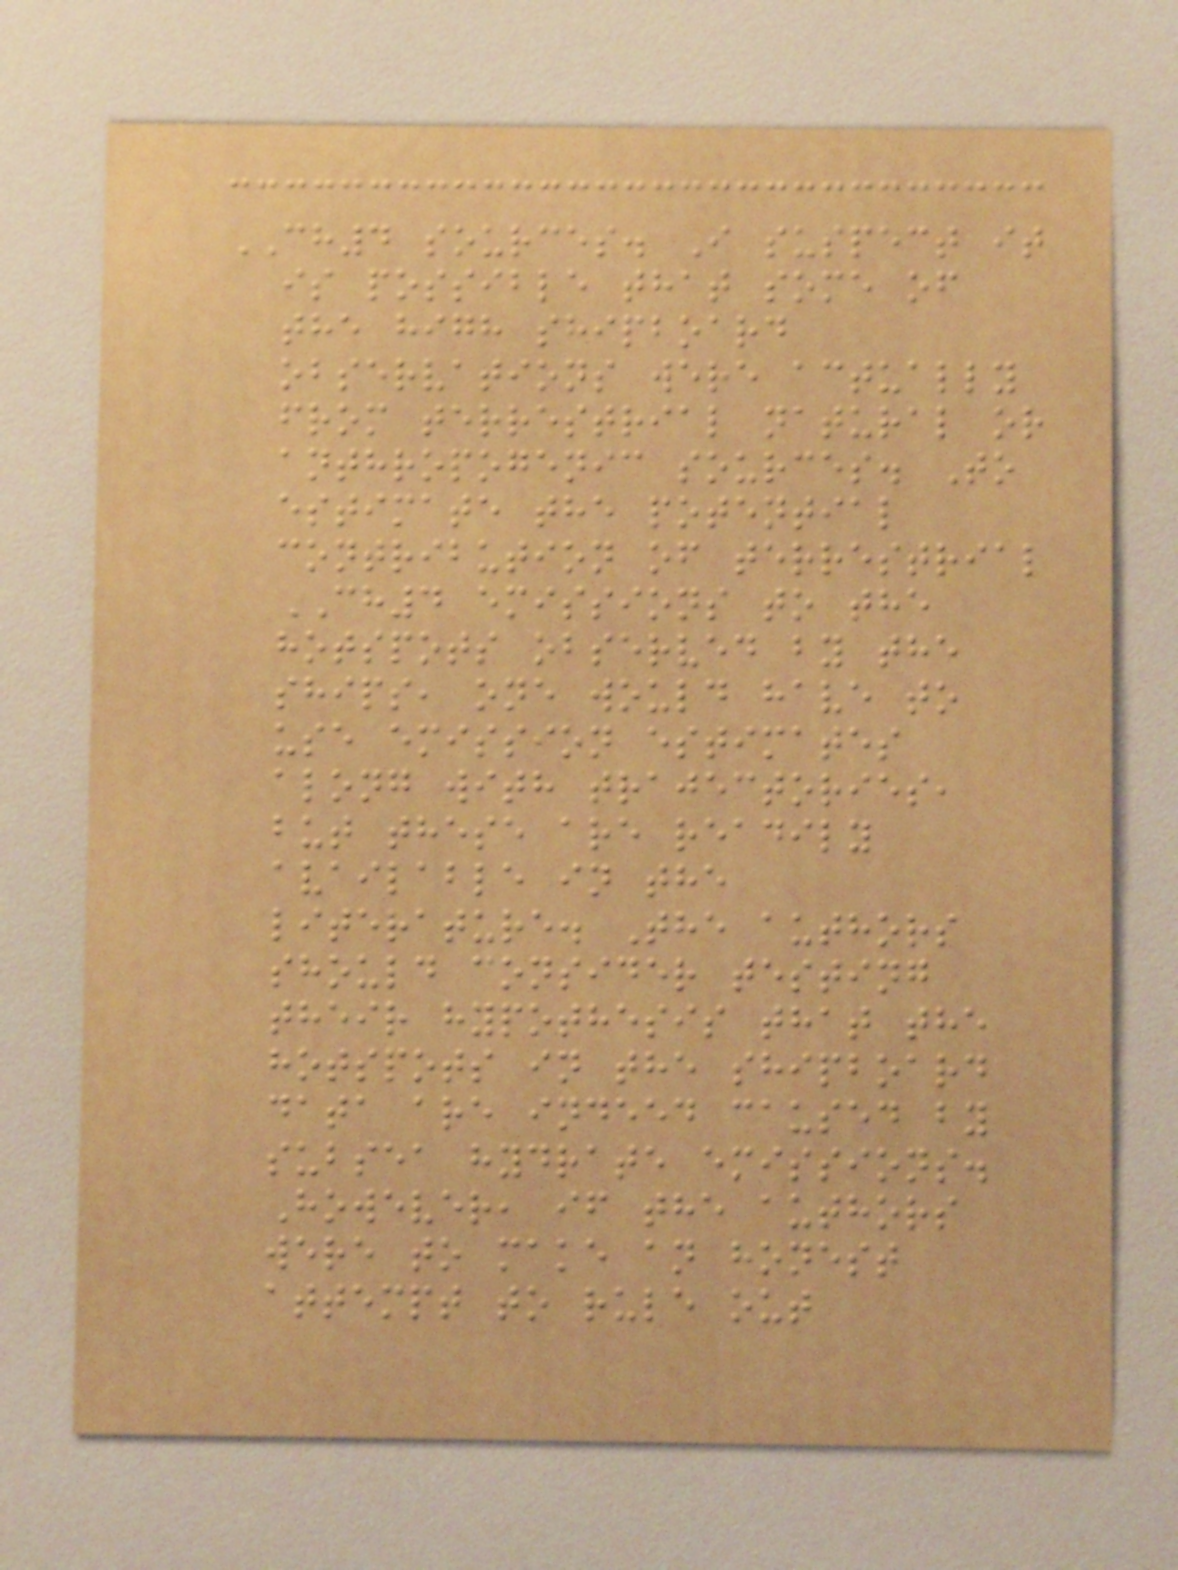CH4 sources. I suspect it
is possible that some of
the high shipboard
observations were actually
from terrestrial natural or
anthropogenic sources. To
estimate the potential
contribution of terrestrial
CH4 emissions to the
hotspots observed by the
ships, one would have to
use emission estimates
along with trajectories,
but these are readily
available in the
literature. The authors
should consider testing
their hypothesis that the
hotspots in the shipboard
data are indeed caused by
subsea hydrate emissions.
However, if the authors
were to make an honest
attempt to rule out
